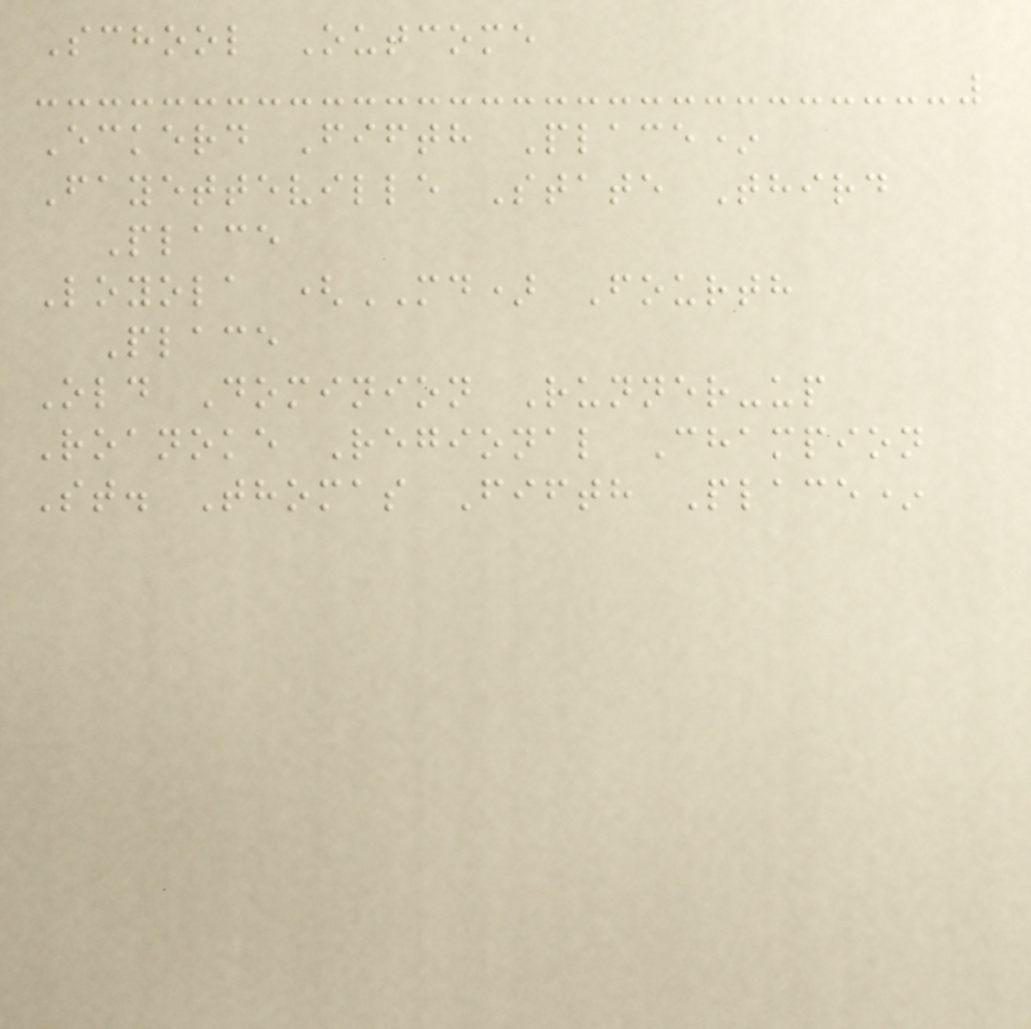School Outcome
Eckerd Fifth Place*
Fayetteville State Third
Place
Loyola (MD) Fourth
Place
Old Dominion Runner-up
Roanoke Regional Champion
St. Thomas Fifth Place*
